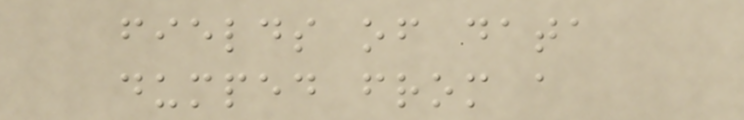fields of data
dumped from a
